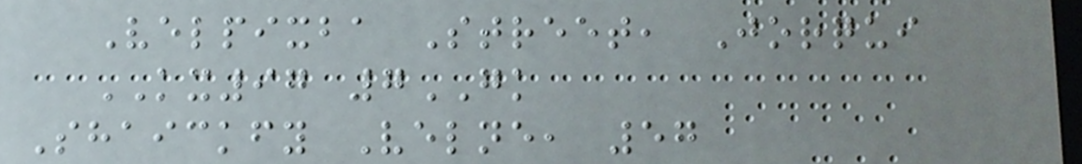Velpixba Street, Jorqui
KX97 7GK
Shaickfy Velne, 57
